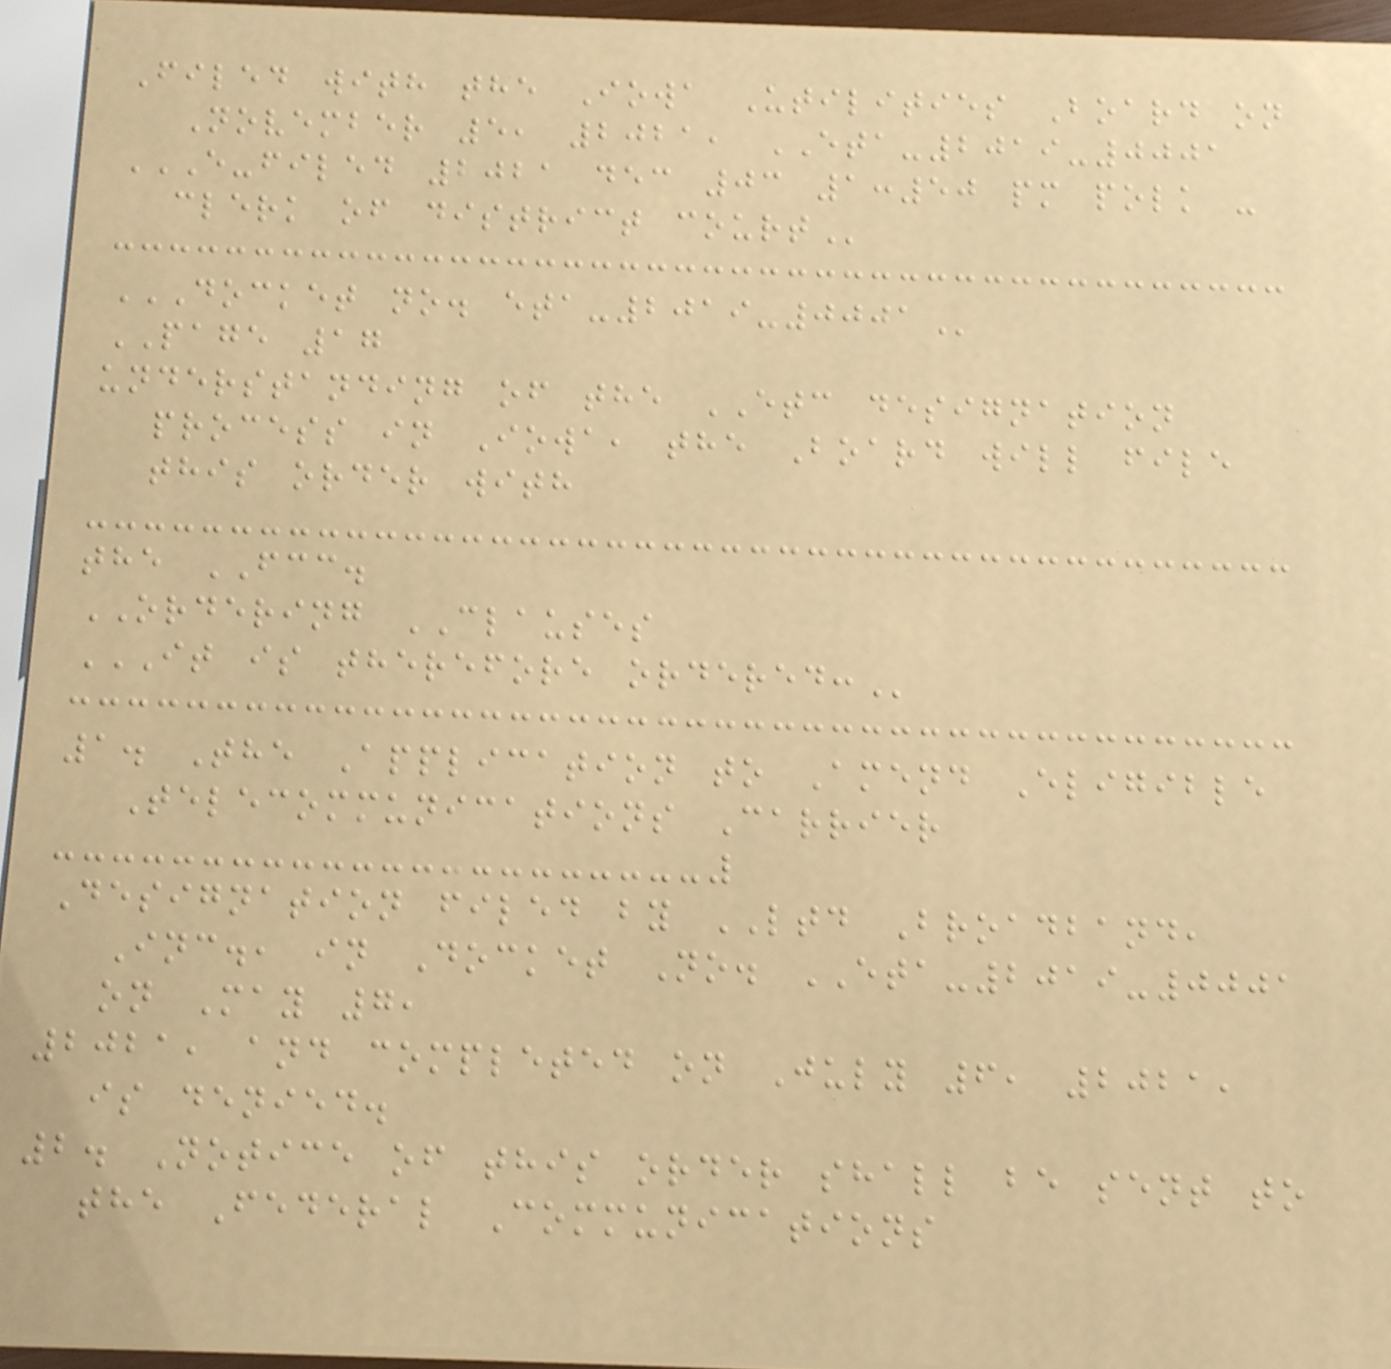Filed with the Iowa Utilities Board on
November 5, 2021, ETA-2019-0001
E-FILED 2021 DEC 03 1:50 PM POLK -
CLERK OF DISTRICT COURT
DOCKET NO. ETA-2019-0001
PAGE 17
understanding of the ETC designation
process in Iowa, the Board will file
this order with
the FCC.
ORDERING CLAUSES
IT IS THEREFORE ORDERED:
1. The Application to Amend Eligible
Telecommunications Carrier
Designation filed by LTD Broadband,
Inc., in Docket No. ETA-2019-0001
on May 7,
2021, and completed on July 6, 2021,
is denied.
2. Notice of this order shall be sent to
the Federal Communications
